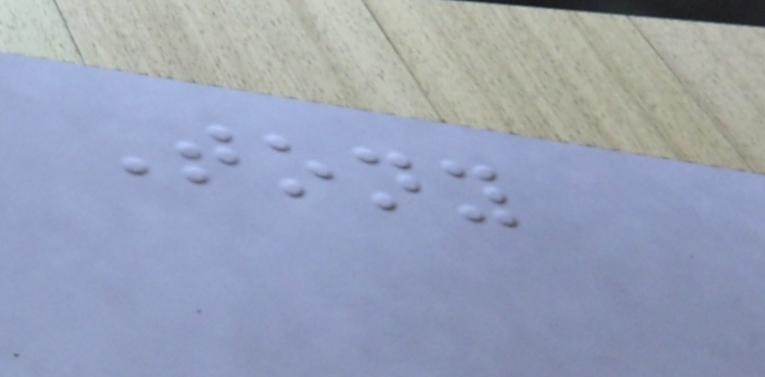Tony
